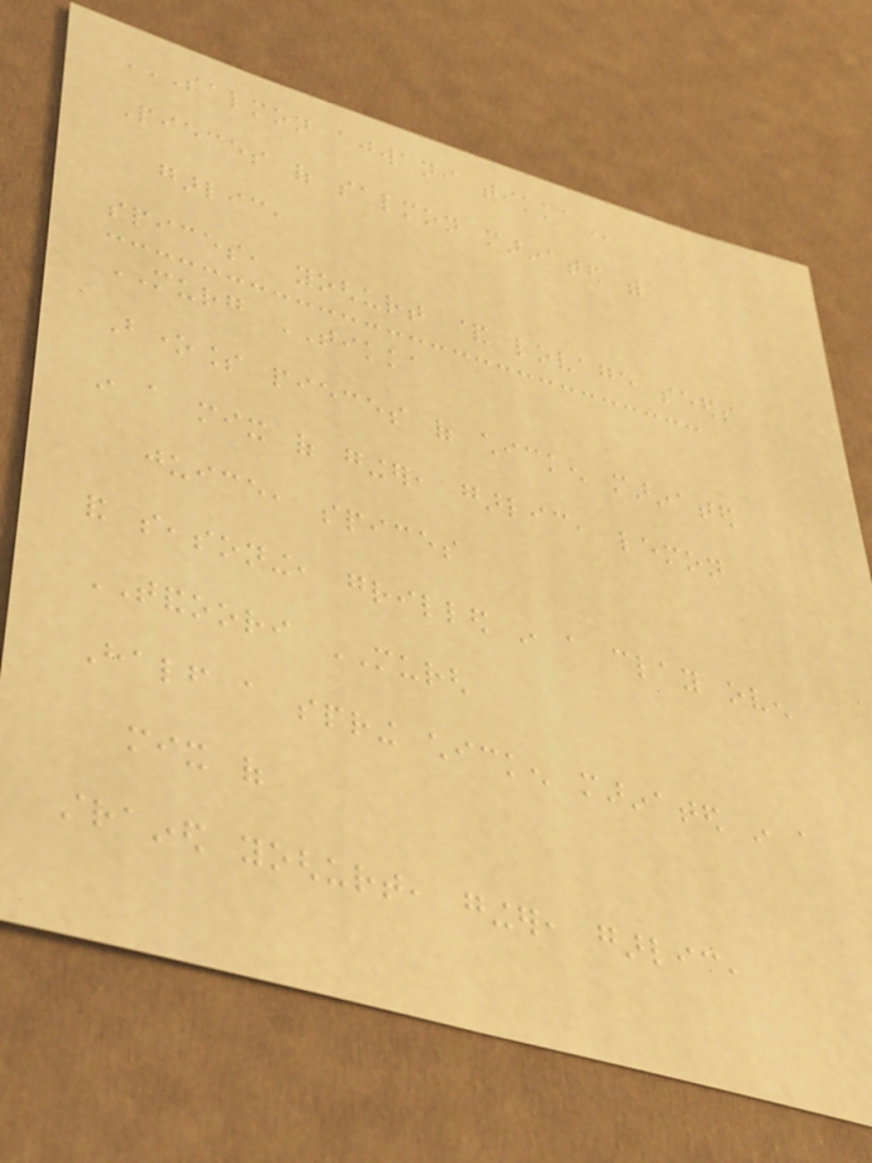SALMON AJWANI TIKKA
Pieces of salmon marinated with
garlic,
spices, yoghurt & lovage seeds
MURG TIKKA
Boneless pieces of chicken marinated
in a mix of ginger, garlic, lemon
juice, spices
and seasoning, grilled in a clay oven
TANDOORI MURGH
Half a spring chicken marinated in a
mix of
strained yoghurt, ginger, garlic,
